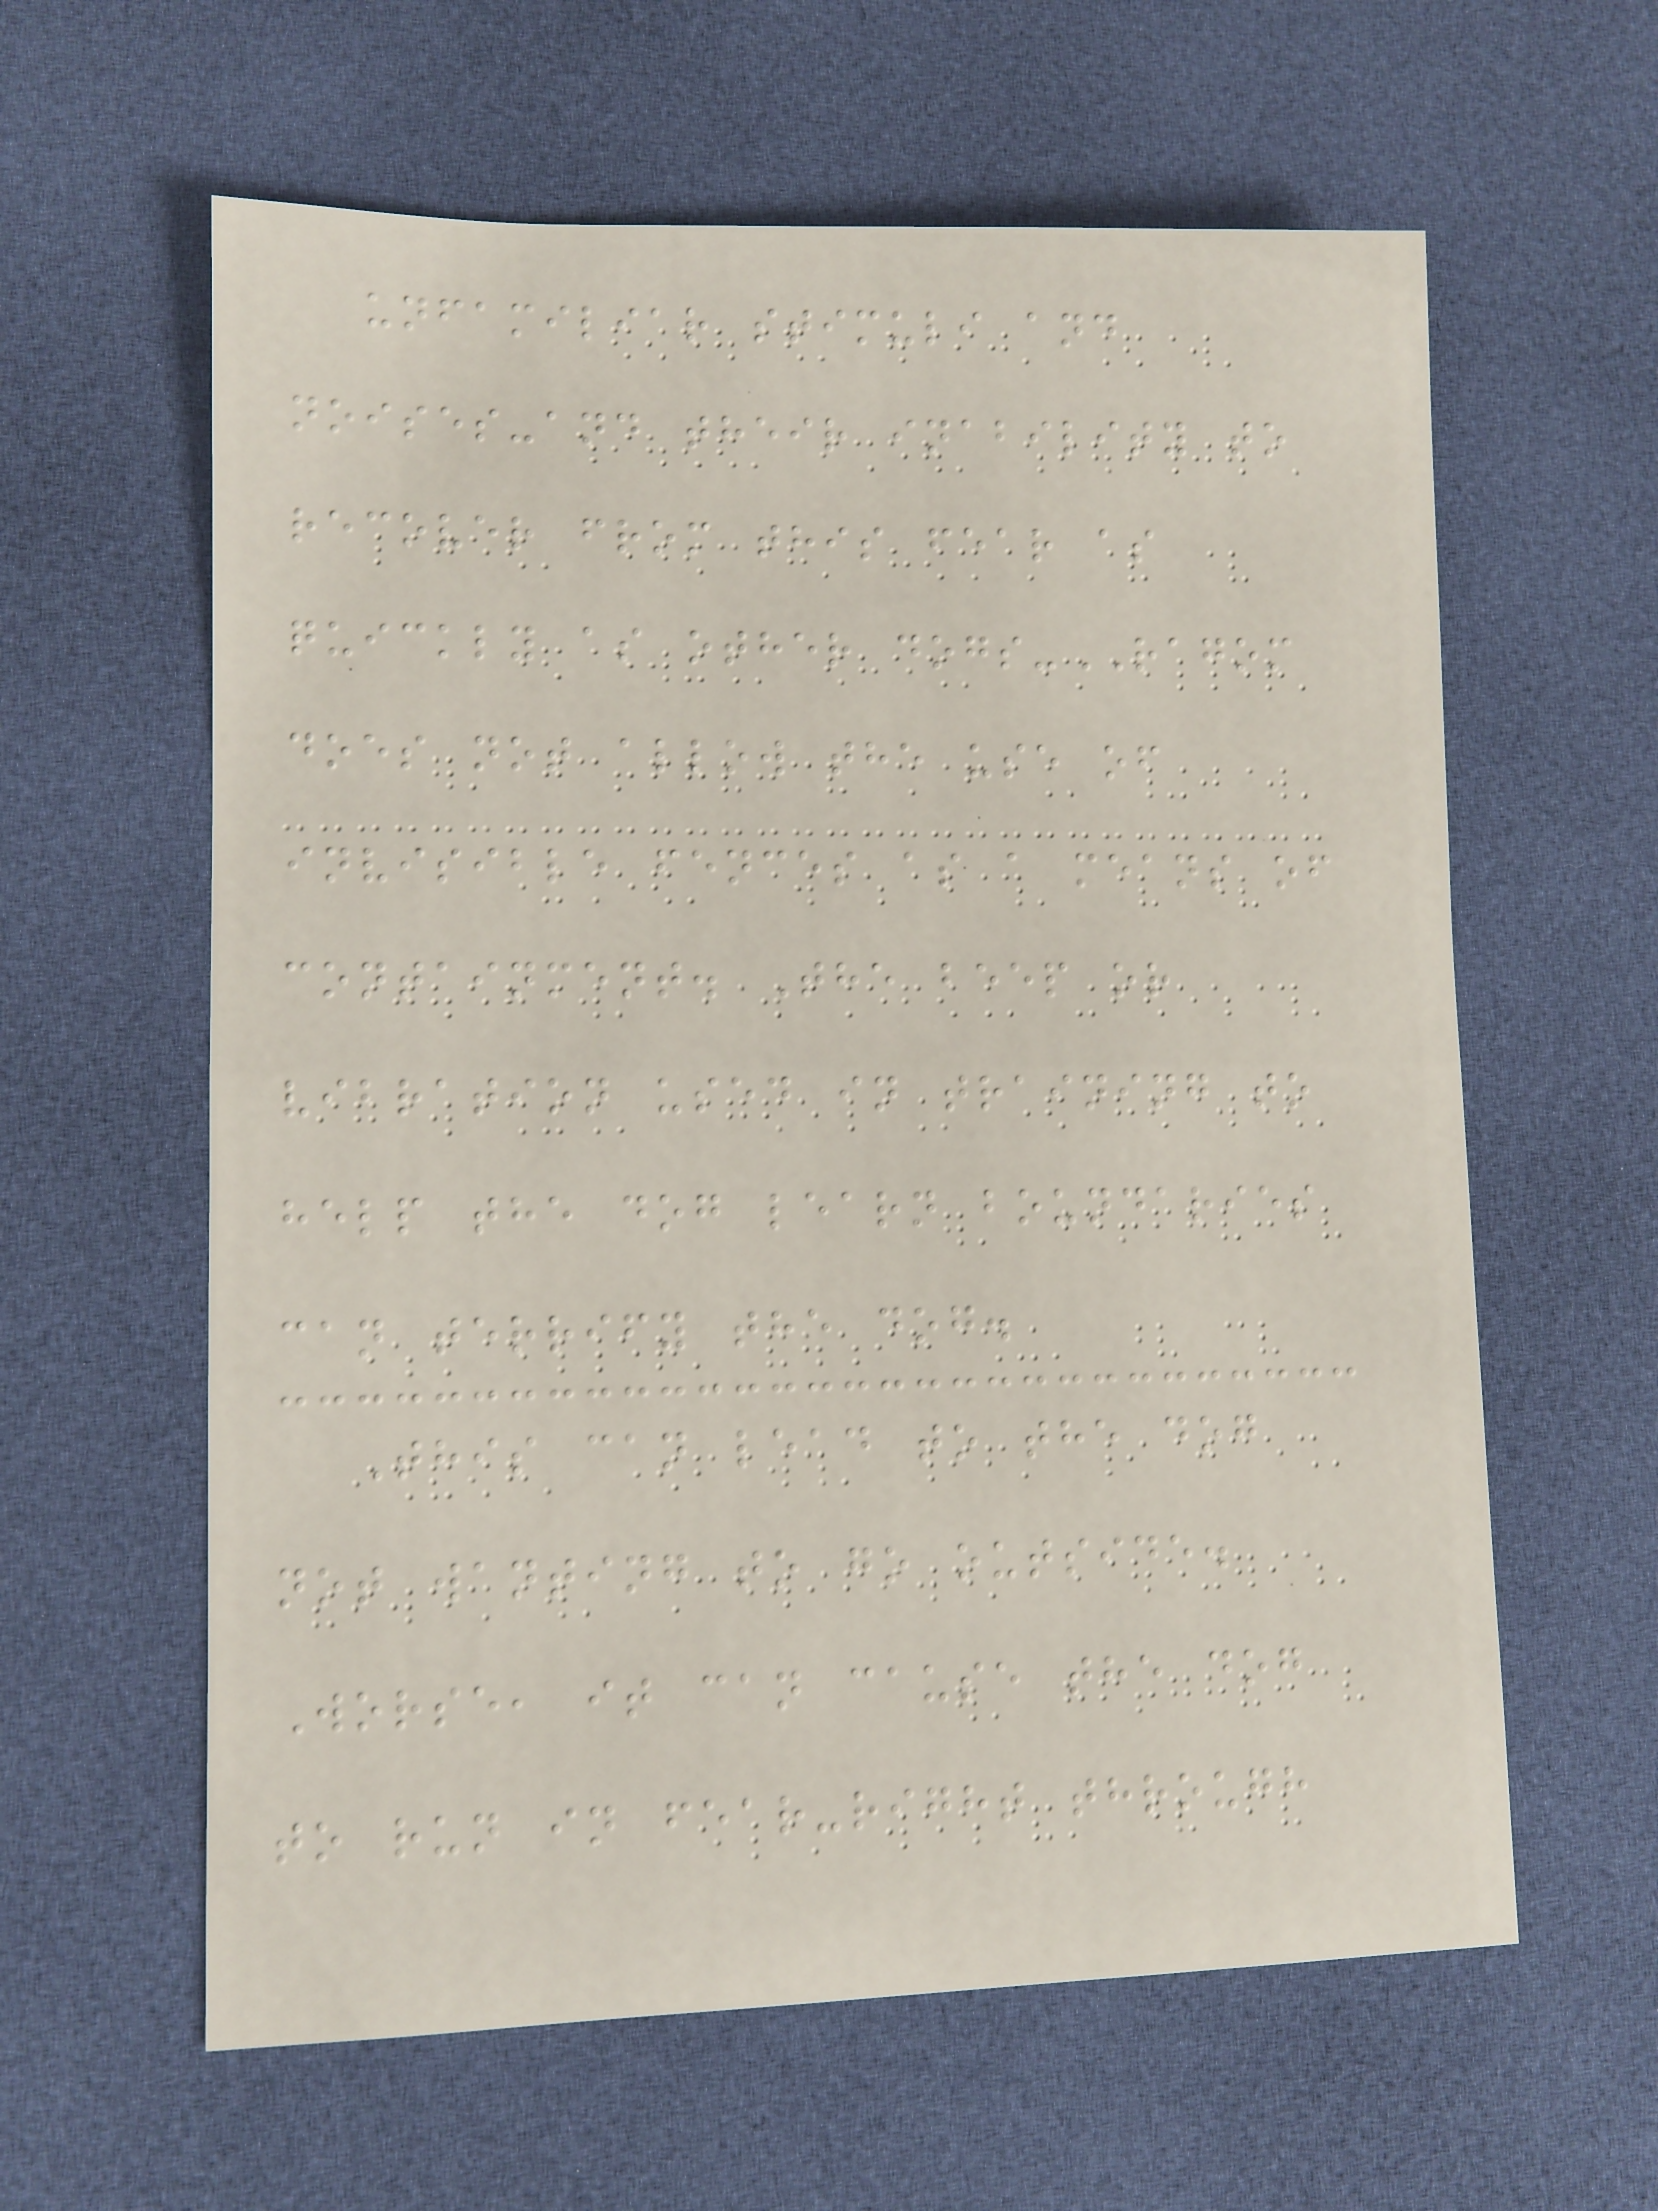unfamiliar stimuli and
noises-and their inability to
recover from this fear as
quickly as other dogs-RAGOM
does not allow the use of
invisible fences as a means of
containment. The beep or
vibration used in training to
help the dog learn boundaries
can terrify the dog.
This can lead to the dog
not wanting to go outside.
Worse, it can cause the dog
to run in fear-right through
